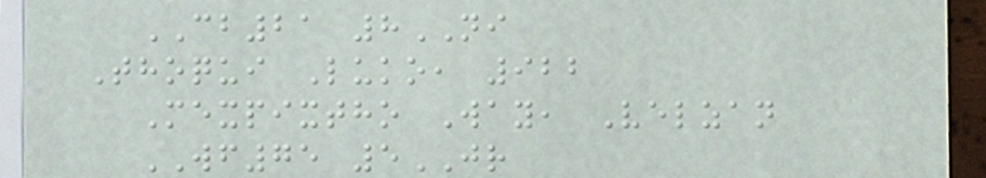CB21 8NI
Thoqui Luko, 922
Mexpixtho Way, Velzan
WF75 5JR
